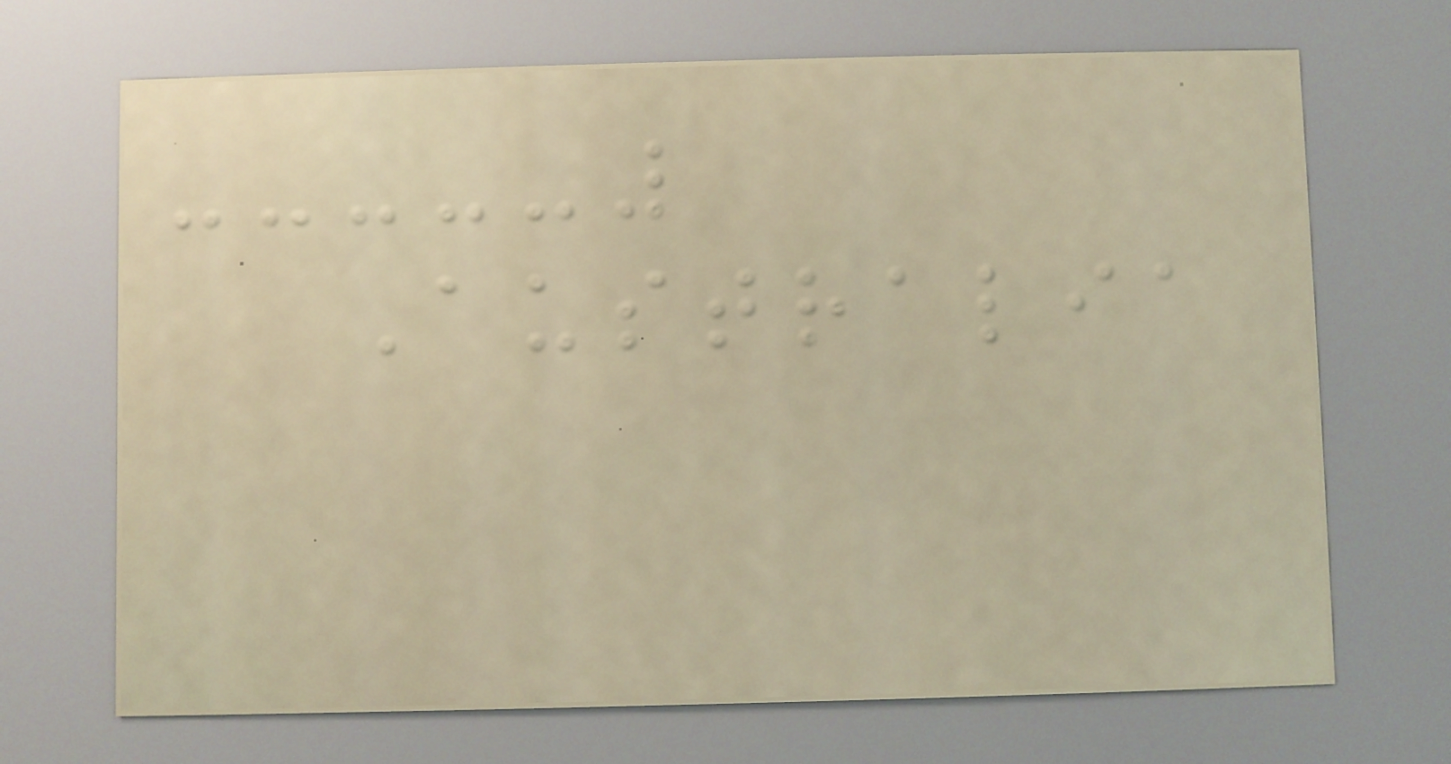Australia
